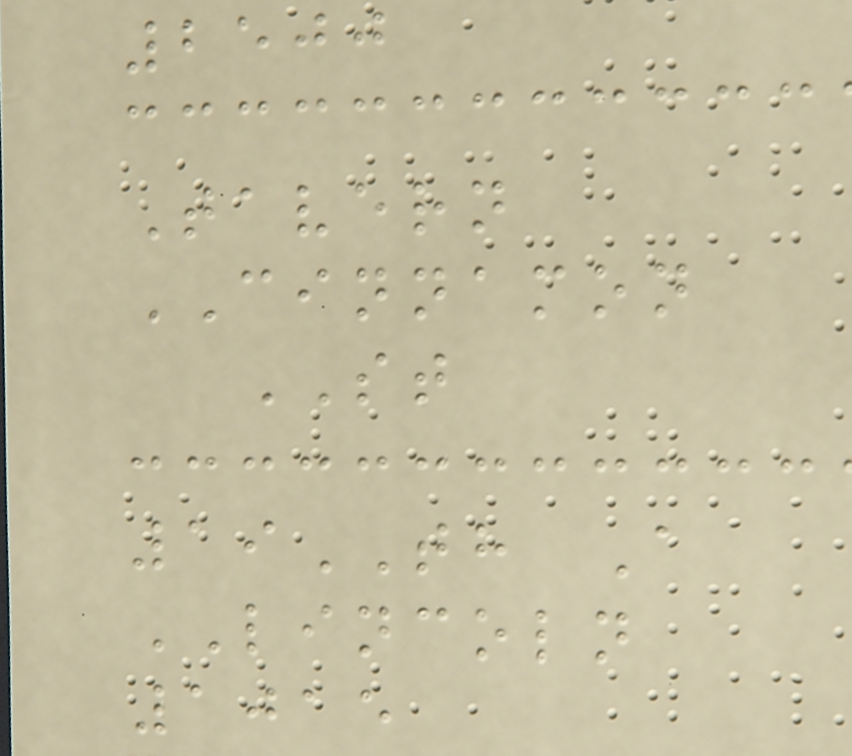2500
Tavern
CINNAMON
ST
19TH A
LINCOLN
1015
